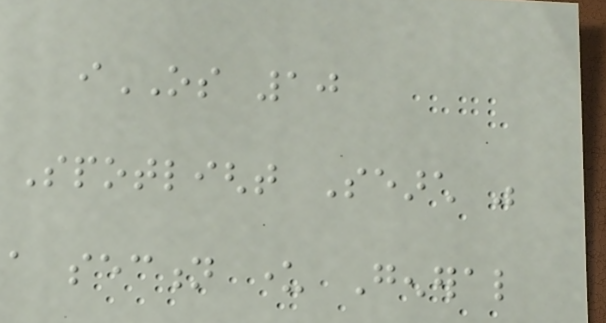iOS 10
Spotlight Search was
a section under General
